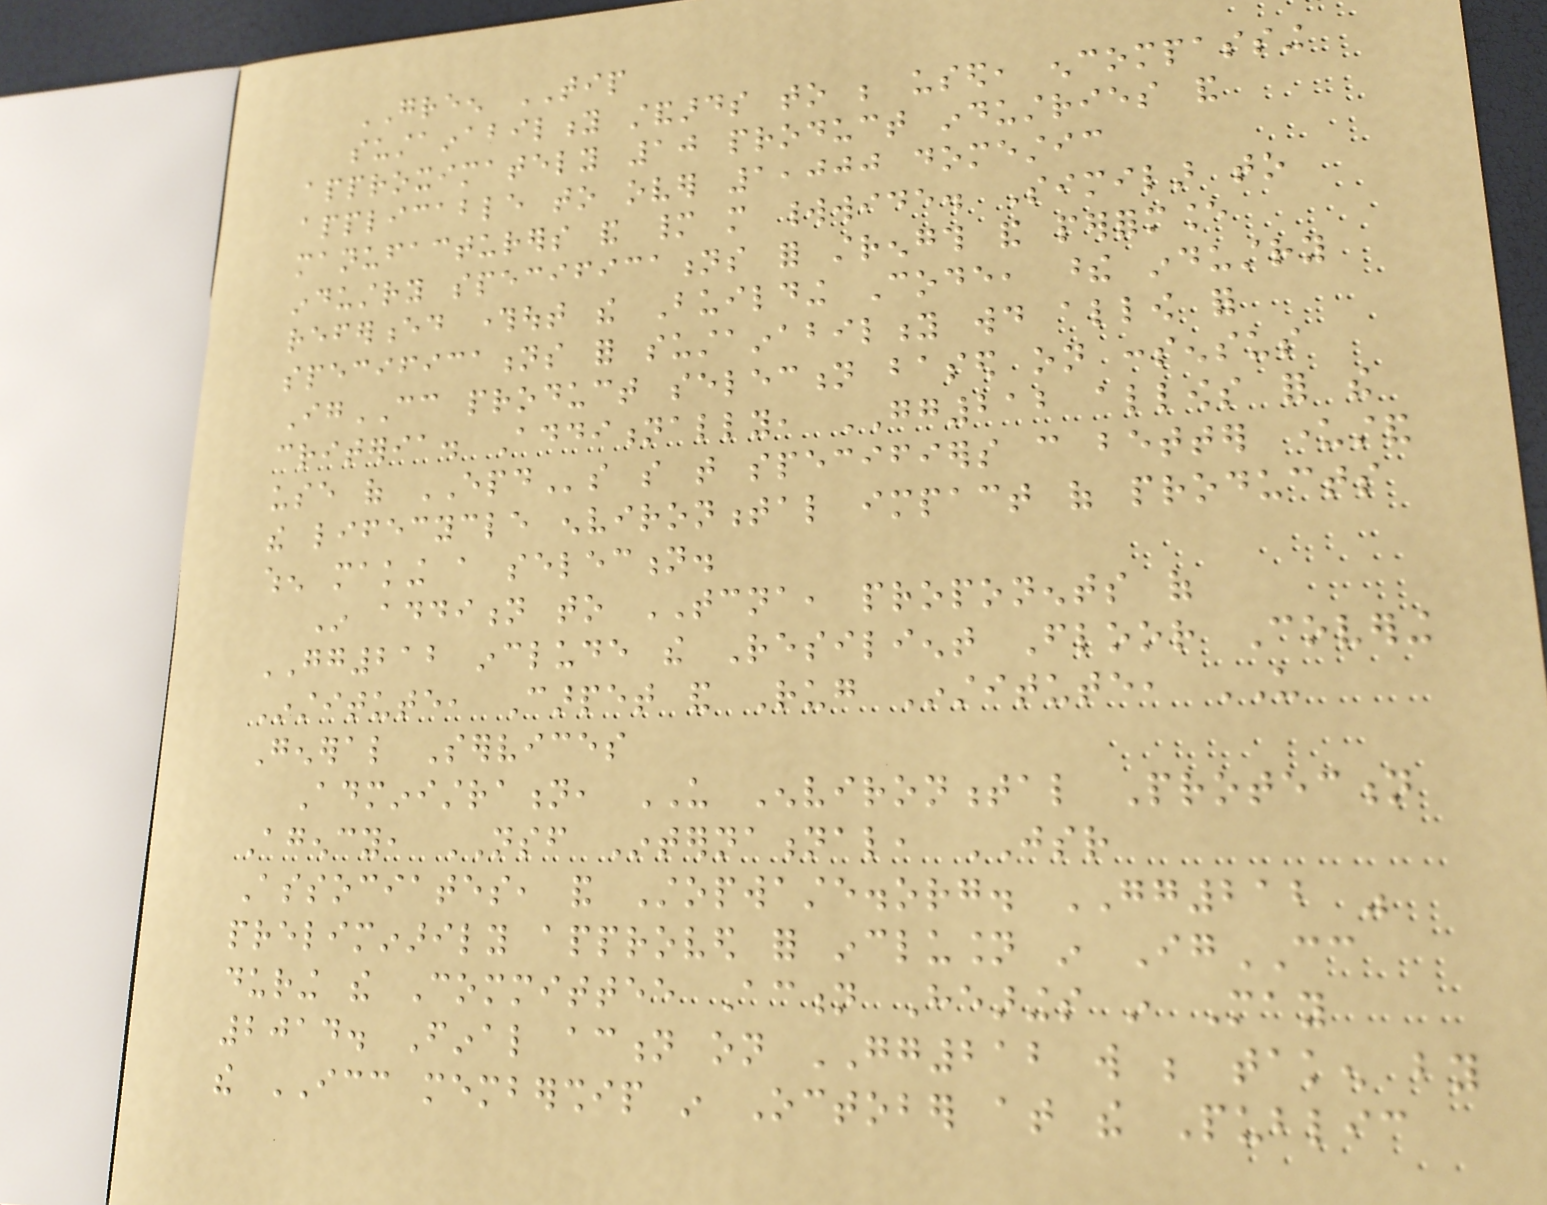GREEN TIP
sustainability standards to be used, encompassing
approximately 10 product industries and
applicable to over 1,000 domestic
manufacturers and many more worldwide. Similar to
industry specifications for strength and performance
referenced throughout the Building Code, these industry
specifications for sustainability would allow for
IgCC product selection based on consensus
criteria. Additionally, GG212 allows for the
use of EPDs so that specifiers can better understand
the lifecycle environmental impact of products
when making a selection.
In addition to TCNA, proponents of
GG212 include the Resilient Floor Covering
Institute, Carpet and Rug Institute, US
General Services
Administration, US Environmental Protection
Agency, NSF International, JSR
Associates, and Stopwaste.org. GG212 was
preliminarily approved for inclusion in IgCC
during the Committee Action Hearings in May
2014. Final action on GG212 will be taken by
the ICC membership in October at the Public
